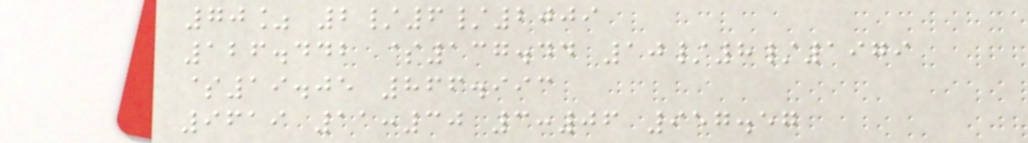70% 2/6/2009
126.442 $137.44 10/8/1979
$19.05 866.993
9619 11:30 3:06 957.57
